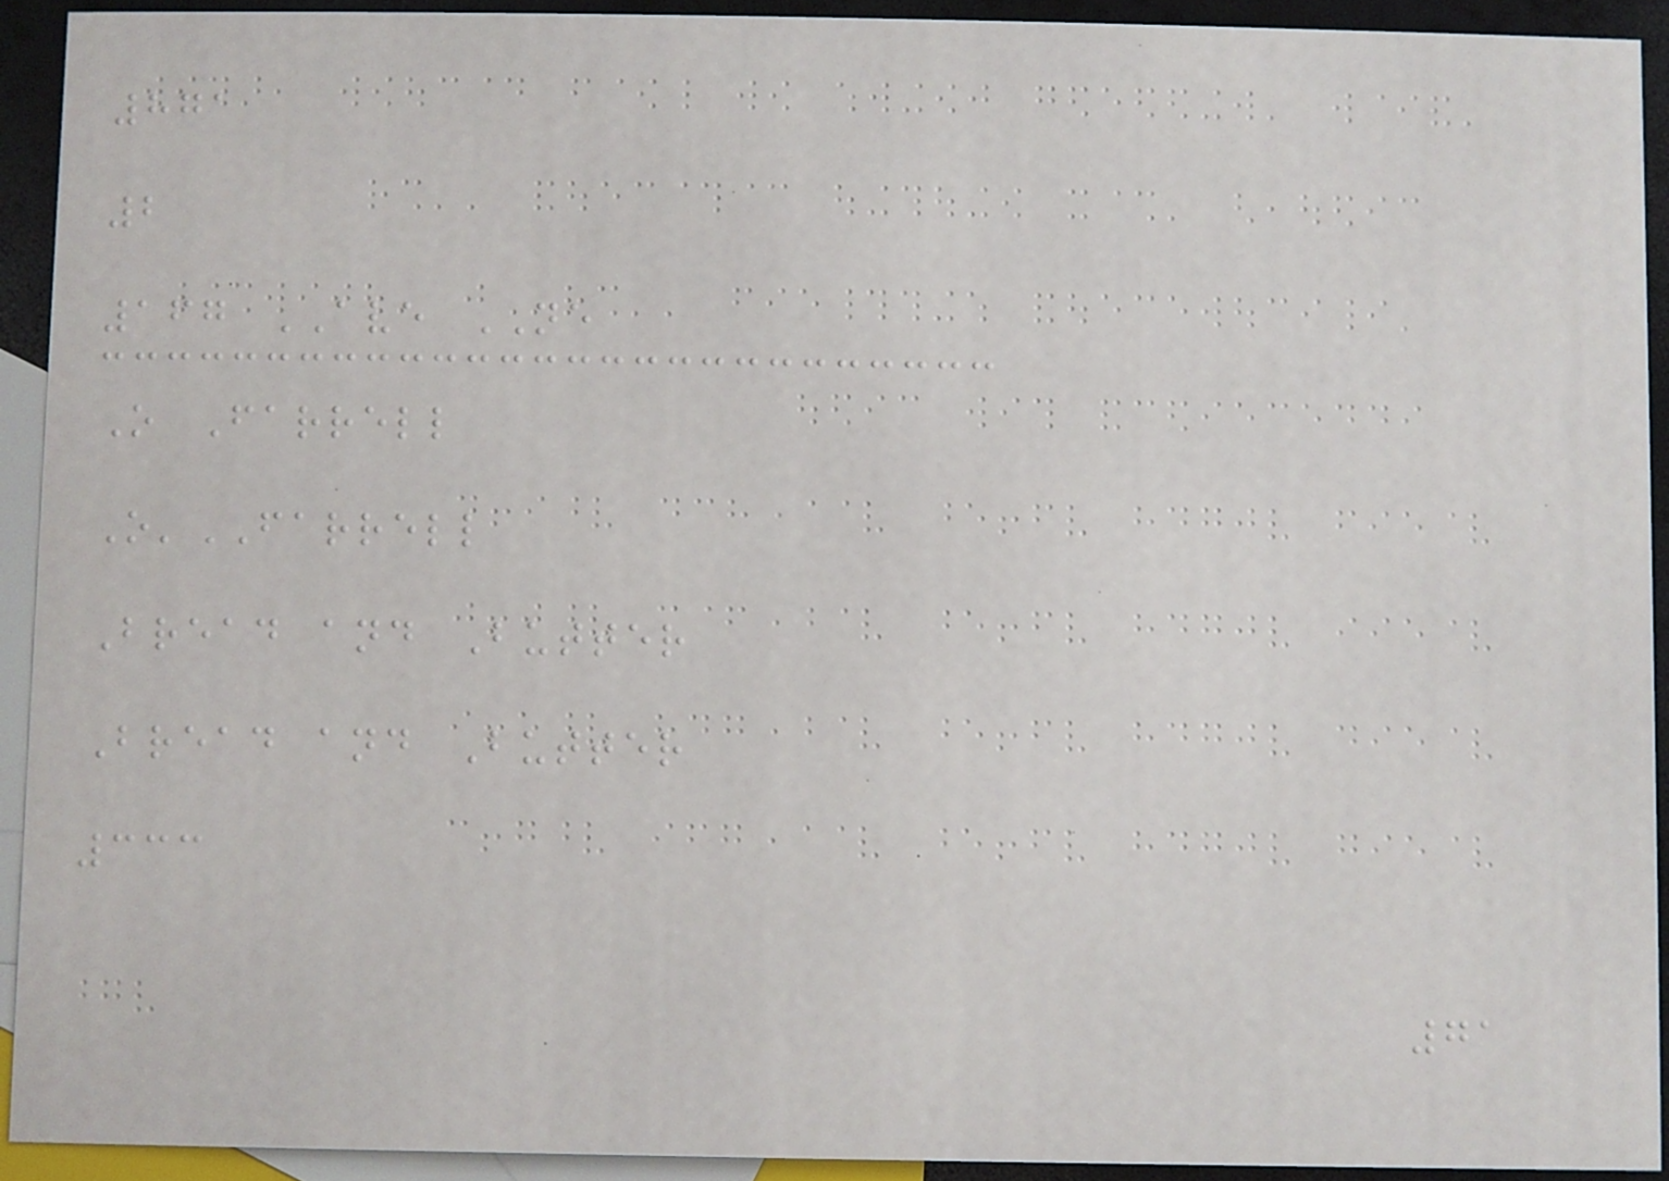871
2
167 AVE NE
O Farrell
O'FARRELL
Bread and Butter
Bread and Butter
333
71
